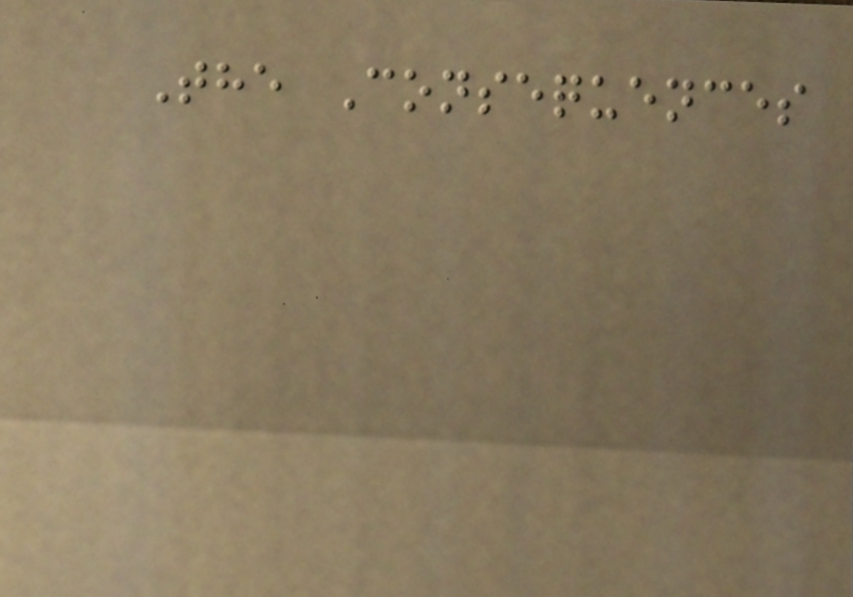The Consequences
